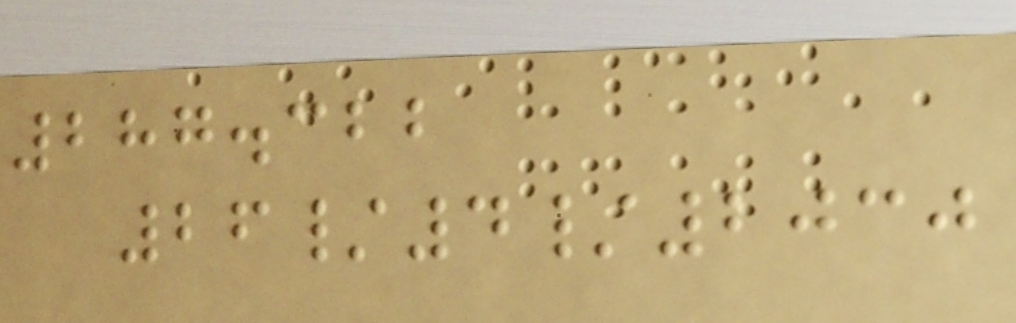287.322
26/4/2030
